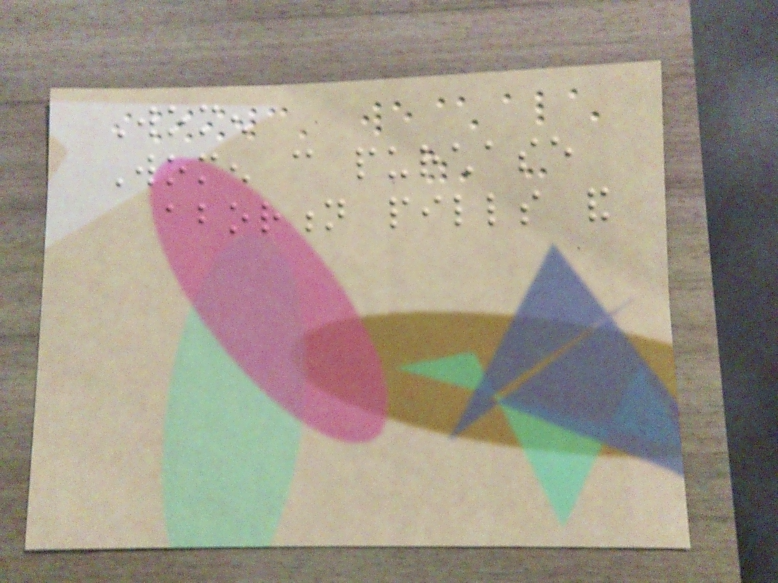Women
Women can purchase
abortion pills and
